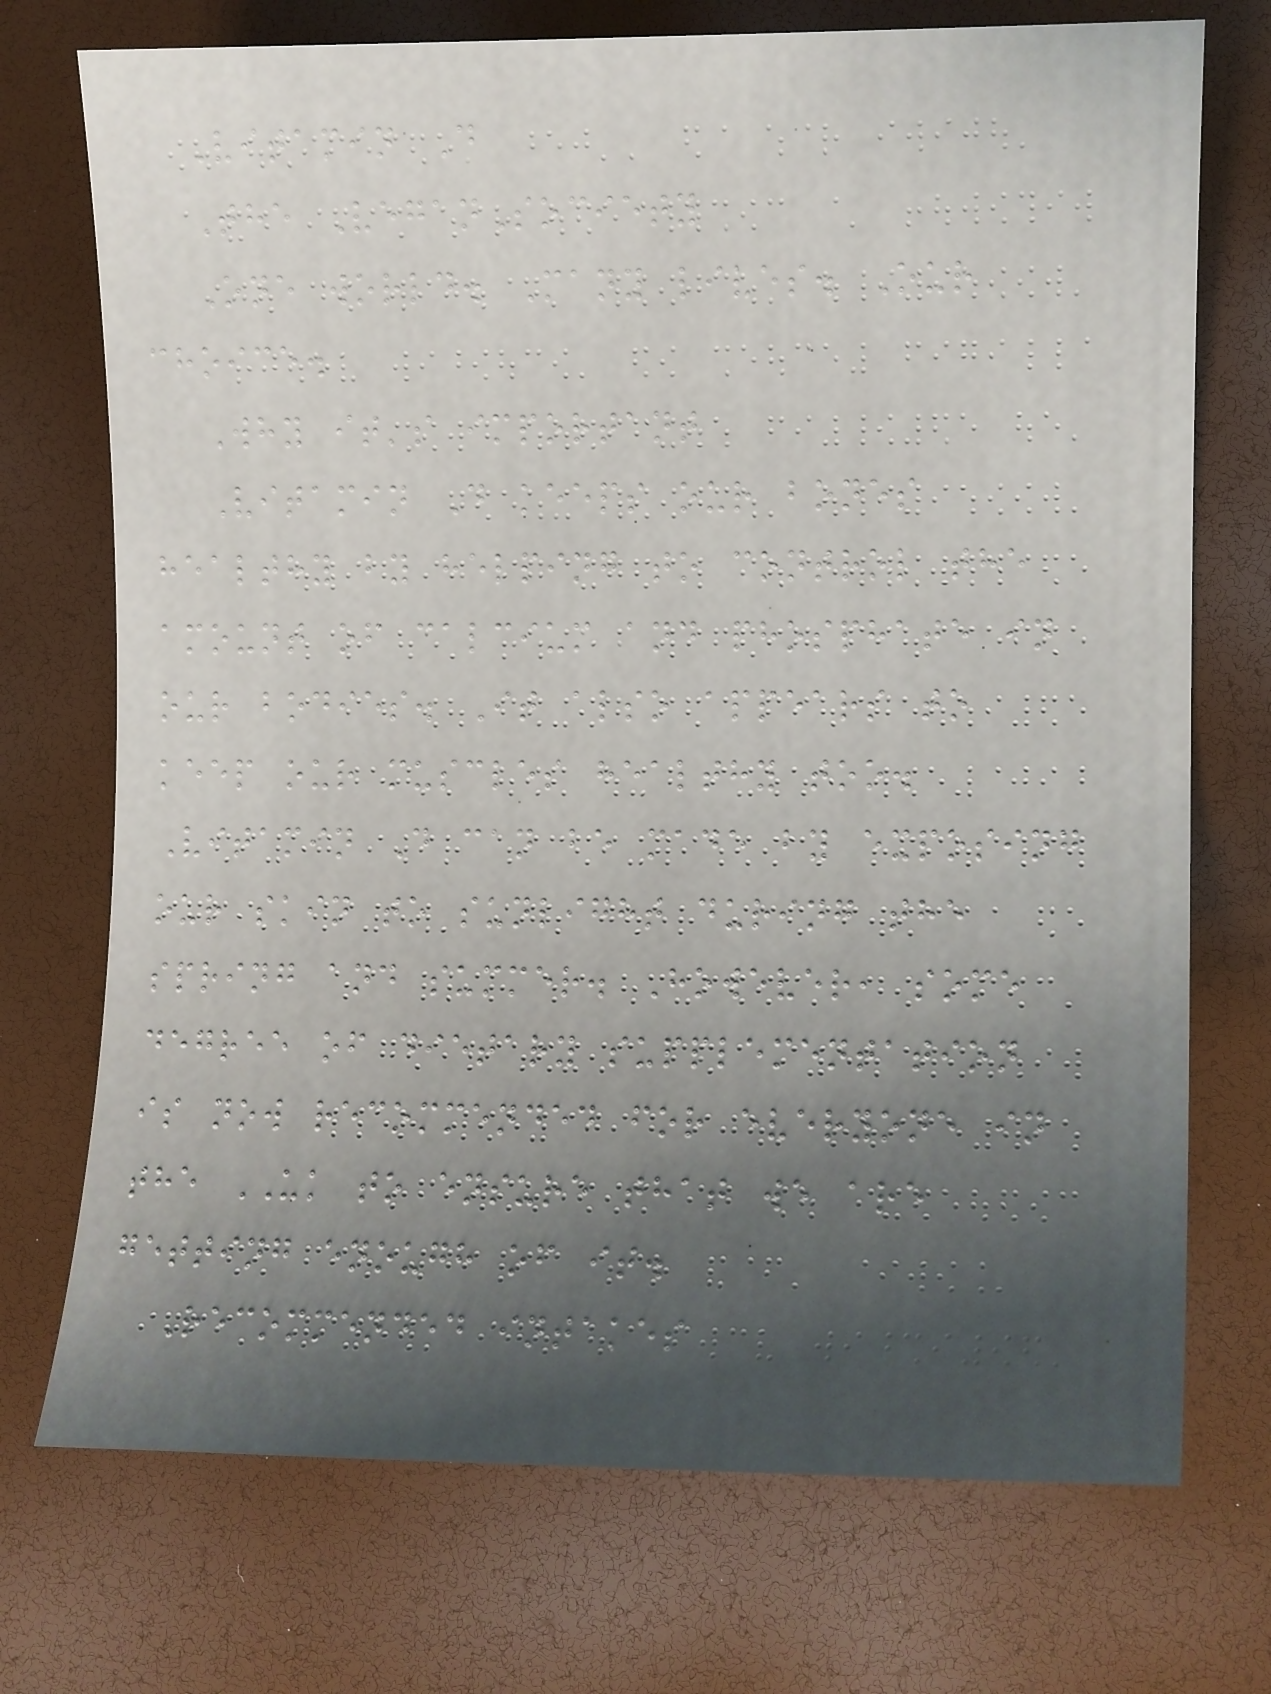Vitamin D
The VeganSociety
One world. Many lives. Our
choice.
Why it's important
Vitamin D keeps our bones
healthy by helping to control the
amount of calcium and phosphate in
our bodies. It also appears to
keep our muscles healthy too.
Vitamin D can be made by exposing
our skin to sunlight during the
spring and summer. However, some
degree of dietary supplementation
is now recommended for everyone in
the UK to ensure that we are
getting enough of it.
Recommended intakes
